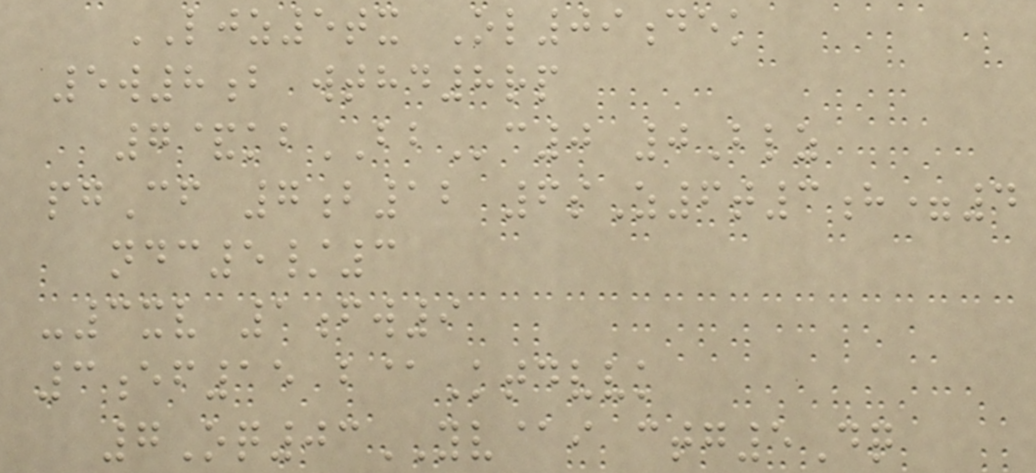LJZ5tx Ol09dek
5w8b wthd8rp
7&kbBBc0 0Blz
pgCf 7b12 6sZ6t3h=4
ndc5/3
-3xv 1fw9
3ef15 b@Ktdvvk
7Oq03YV@i ctg5Dq
